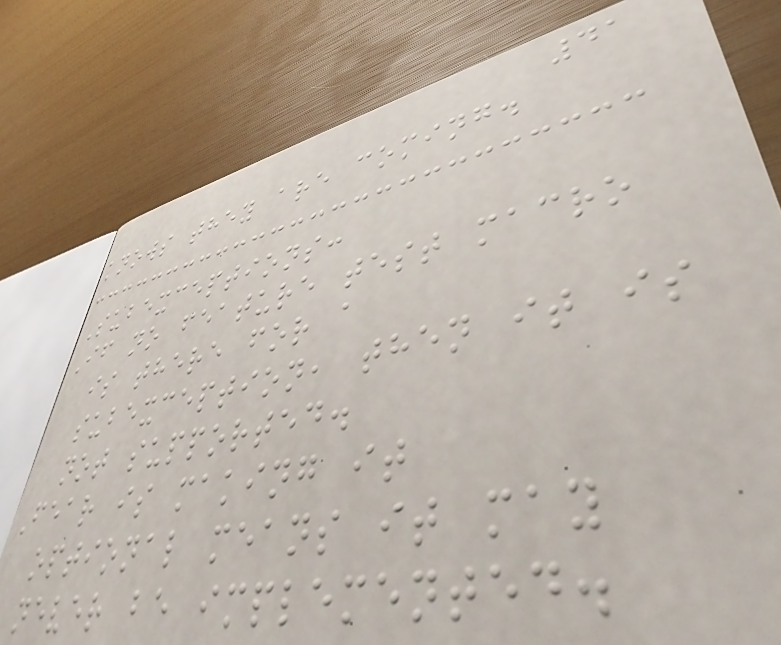41
knows they are coming.
Subexceptions:
If no feature test macro
is there for a
subexception, then it is
not supported.
Fear is making it
optional means it may
never be implemented.
